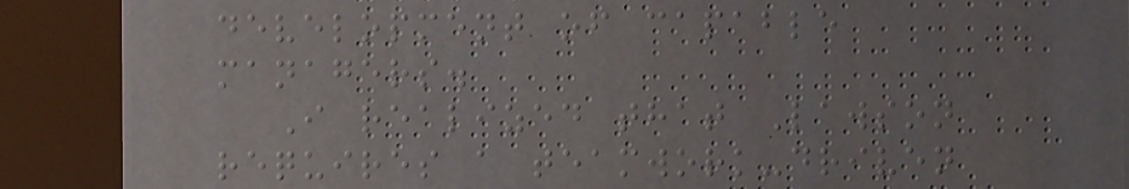development of capable
managers.
I realized that Lawson
requires a teamwork-driven
